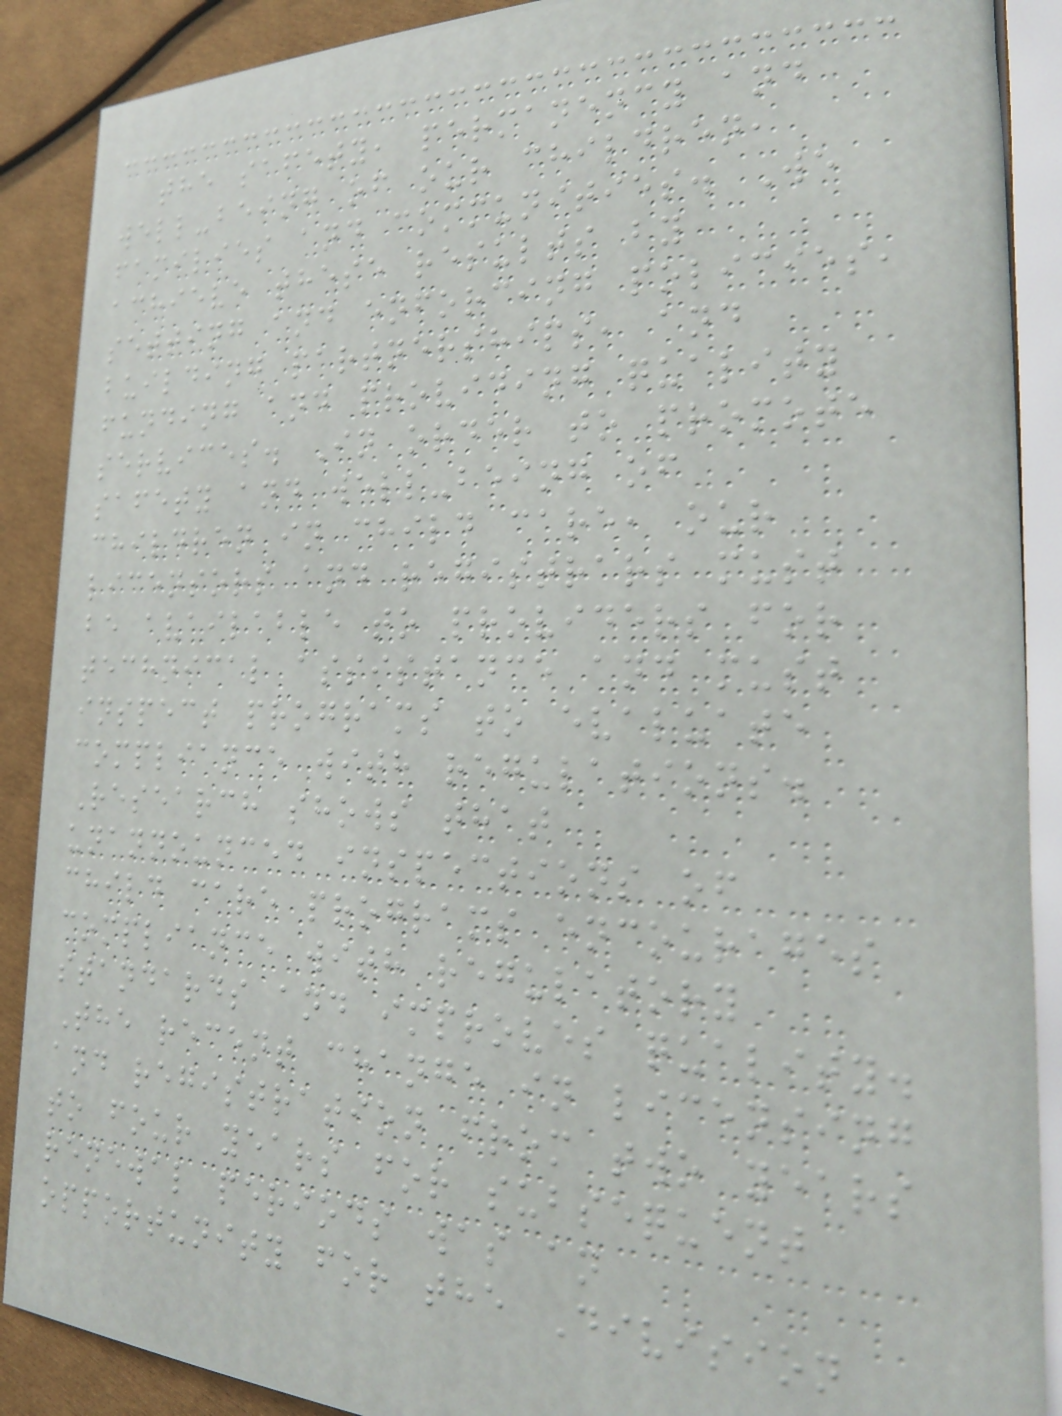the safety, permanency and
well-being of our children,
families and communities. We
achieve these results by
setting and enforcing policies,
building partnerships, and
funding and providing quality
services. In order to promote
safety and well-being of
children in child care, our
licensors and registrars must
be available to providers for
technical assistance and must
inspect programs to evaluate
compliance with regulations.
Research shows that
unannounced inspections of
child care programs encourages
compliance with regulatory
standards and improves quality.
The recent change in licensing
and registration from two years
to four years for subsequent
renewal periods was an
opportunity for the Division
